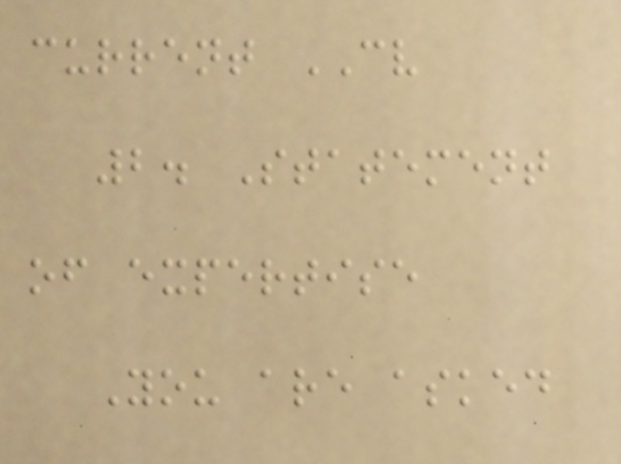current CV
2. Statement
of expertise
You are asked
